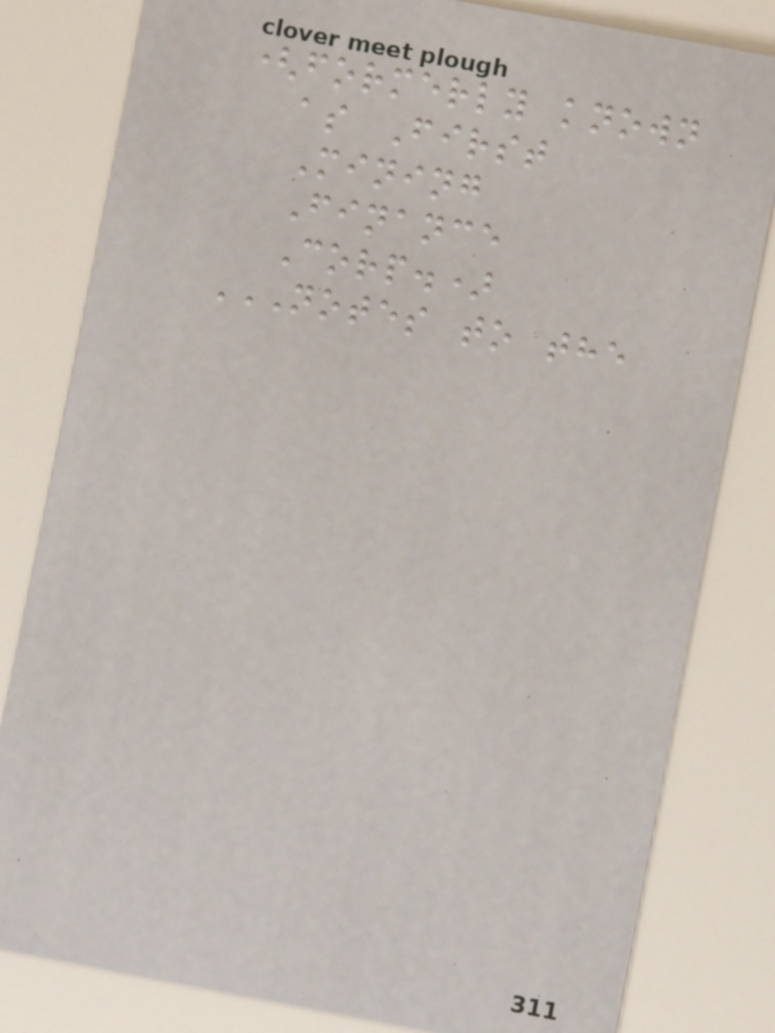(formerly known
as First
Mining
Finance
Corp.)
NOTES TO THE
